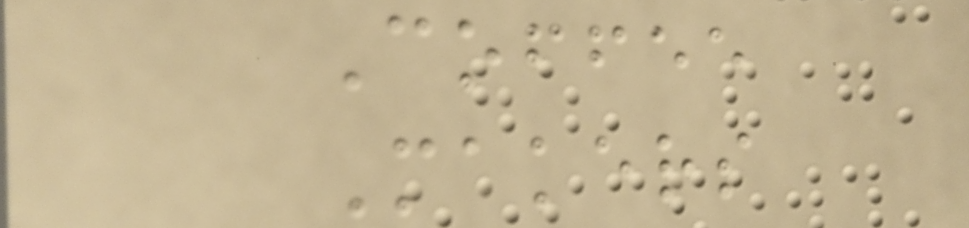Coffee
Makers
